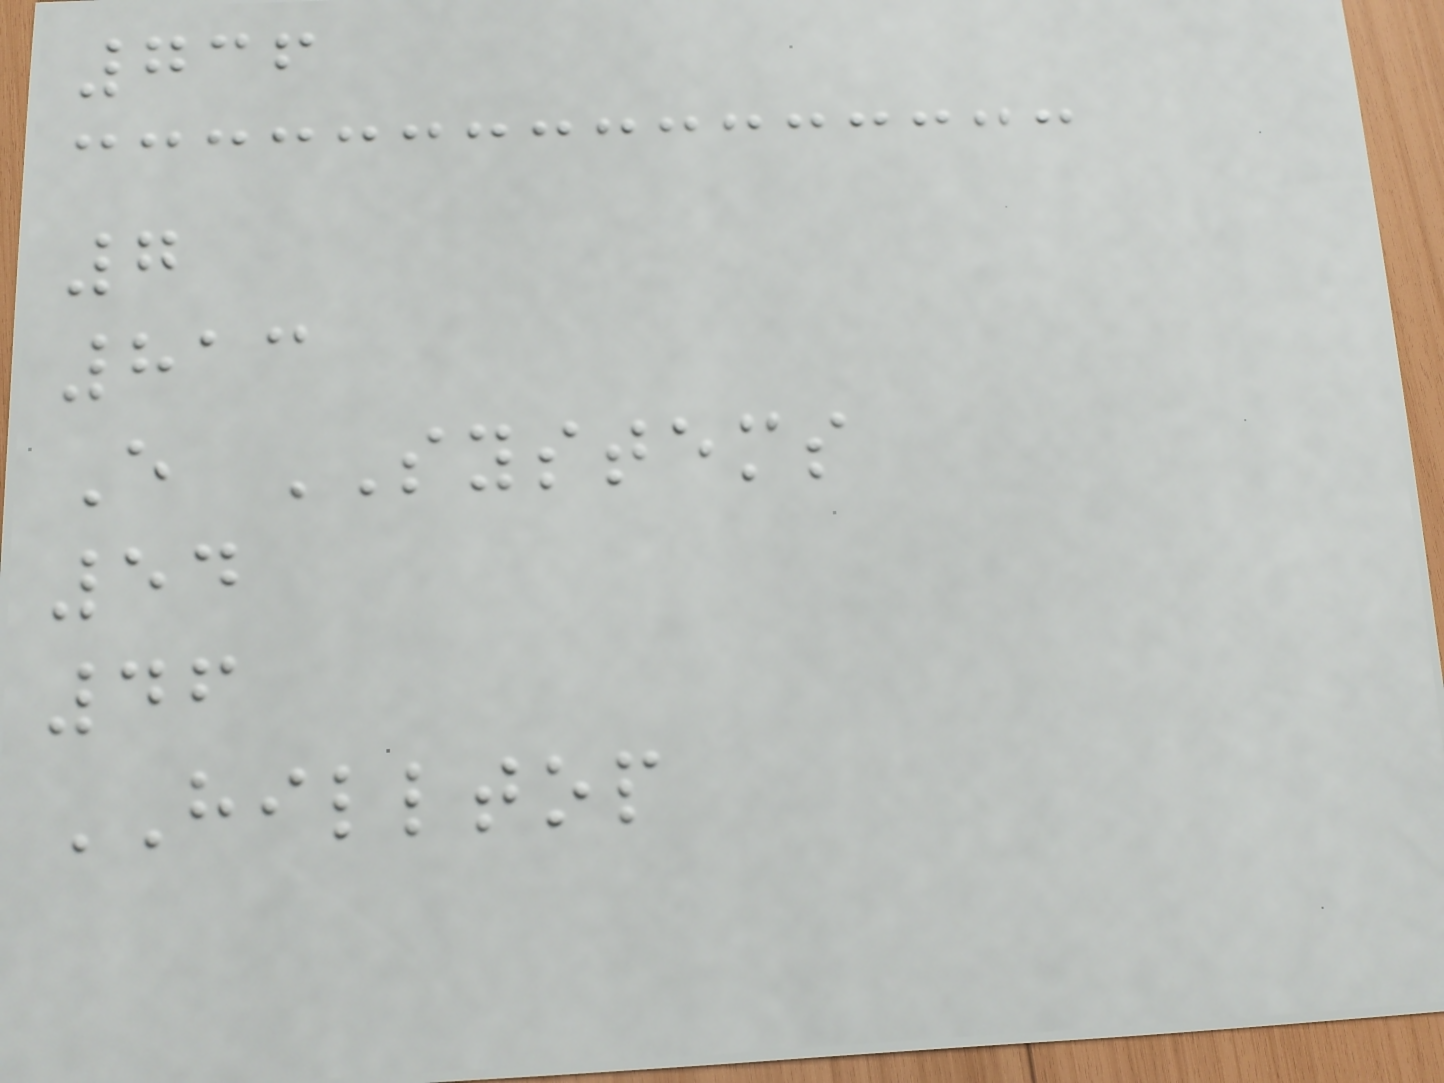736
7
813
E SYSTEMS
54
46
HILLTOP
